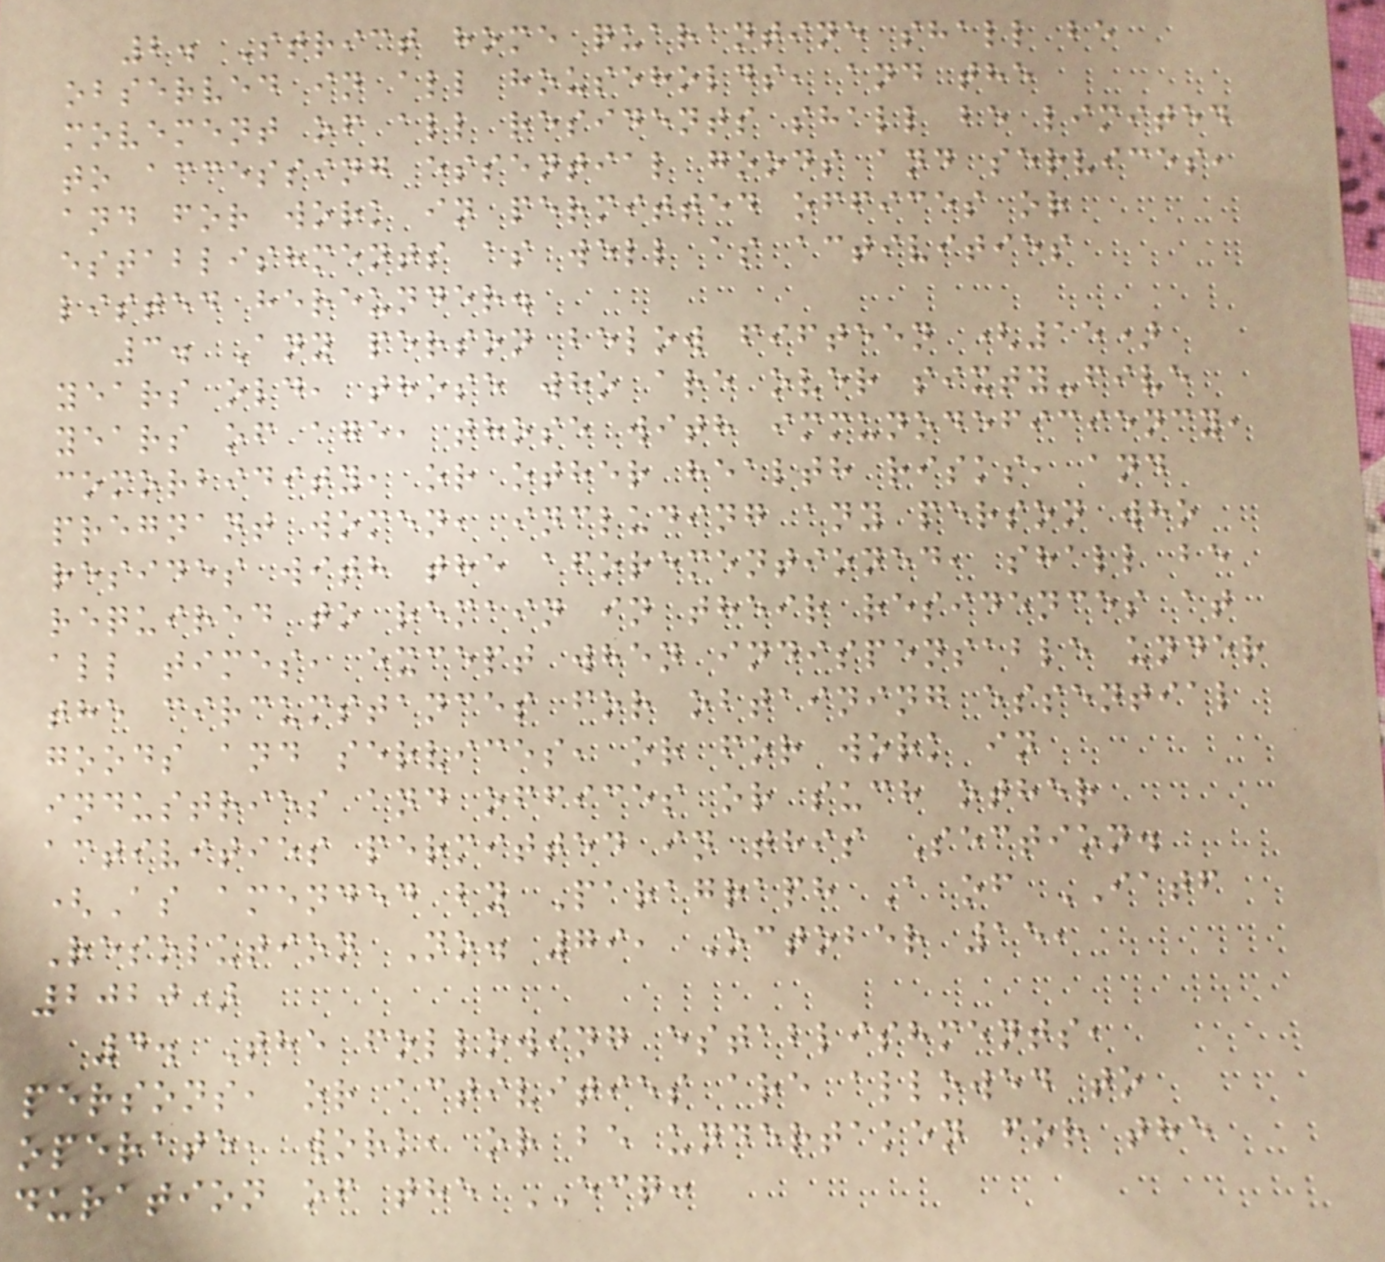2. Strict home quarantine shall be
observed in all households, and the
movement of all residents shall be limited
to accessing essential goods and services,
and for work in permitted offices or
establishments as well as activities
listed hereunder.
3. Any person below fifteen (15)
years old, those who are over sixty-five
years of age, those with immunodeficiency,
comorbidity, or other health risks, and
pregnant women, including any person who
resides with the aforementioned, shall be
required to remain in their residences at
all times, except when indispensable under
the circumstances for obtaining essential
goods and services, or for work in
industries and offices or such other
activities permitted in this Section.
(As amended by Paragraph A of IATF
Resolution No. 79, October 15,
2020)
4. The following establishments,
persons, or activities are allowed to
operate, work, or be undertaken for the
duration of the ECQ:
